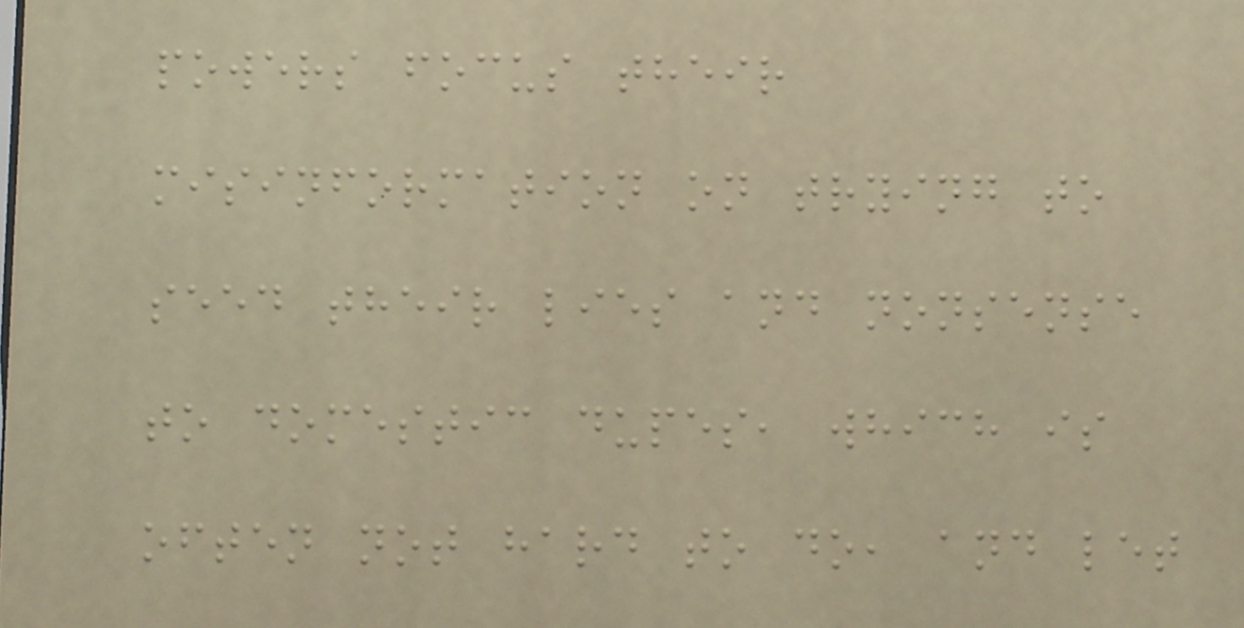powers focus their
misinformation on trying to
seed their lies and nonsense
to domestic dupes, which is
often not hard to do, and let
